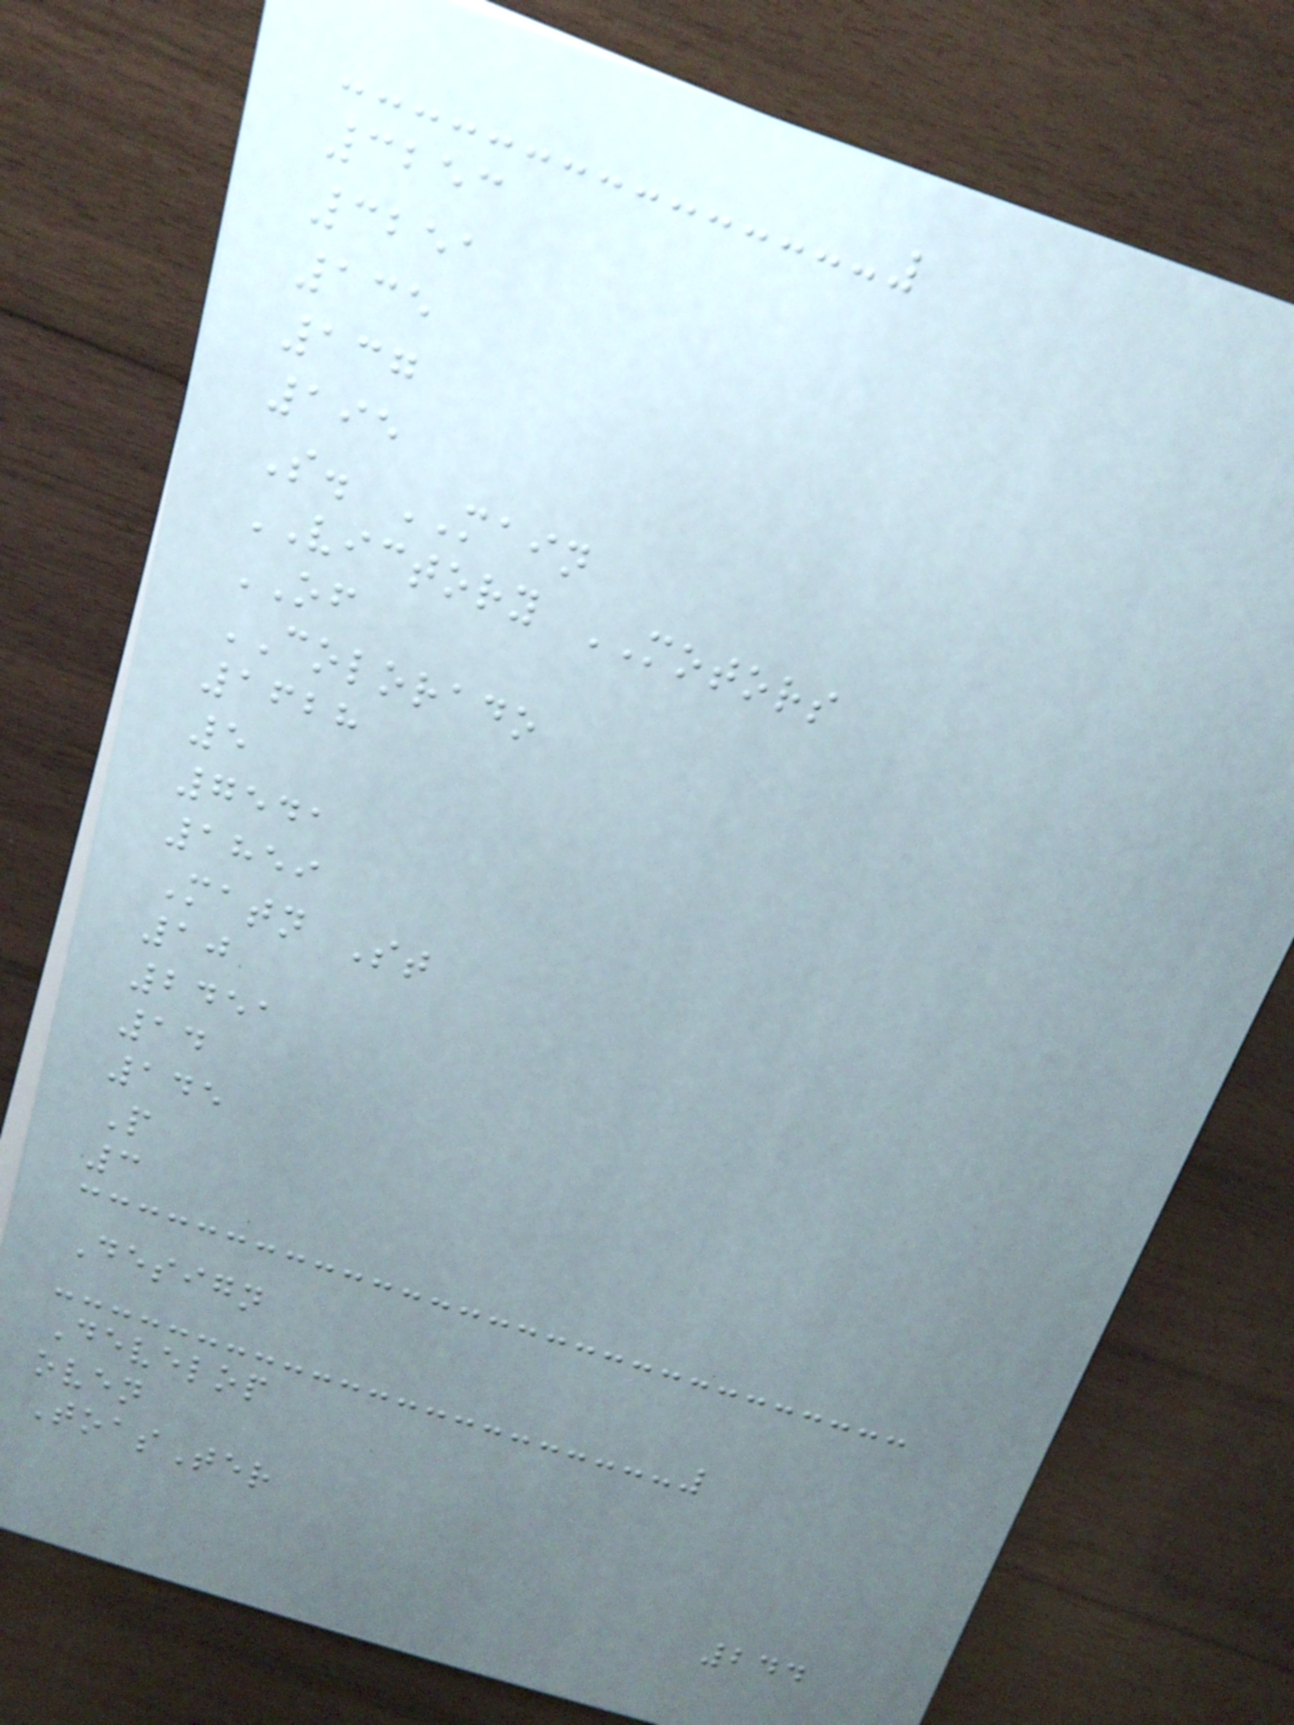3253
3251
135
137
195
S. MAIN
VICTORY MOTORS
OF
COLORADO
1628
5
7541
1859
Matn St
10
2451
14
145
P
3
Design
Develop
oven
ToasTer
244
